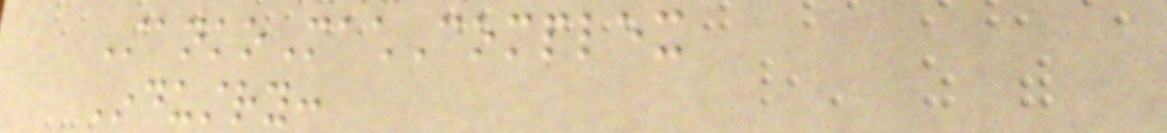StankoMachComplex
Industry:
